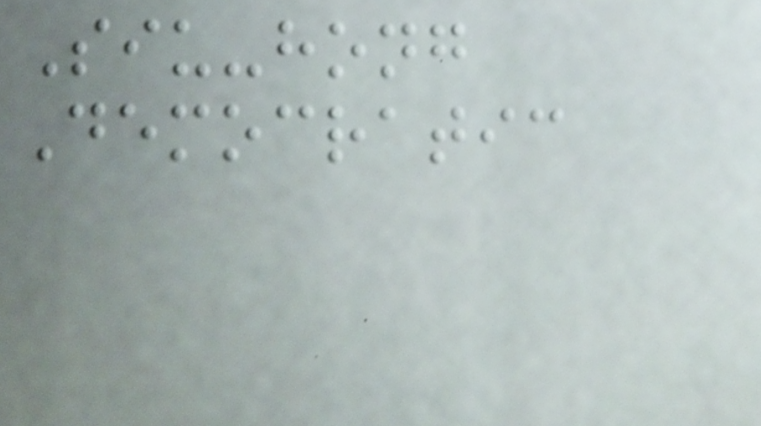Siu-hong
Democratic
